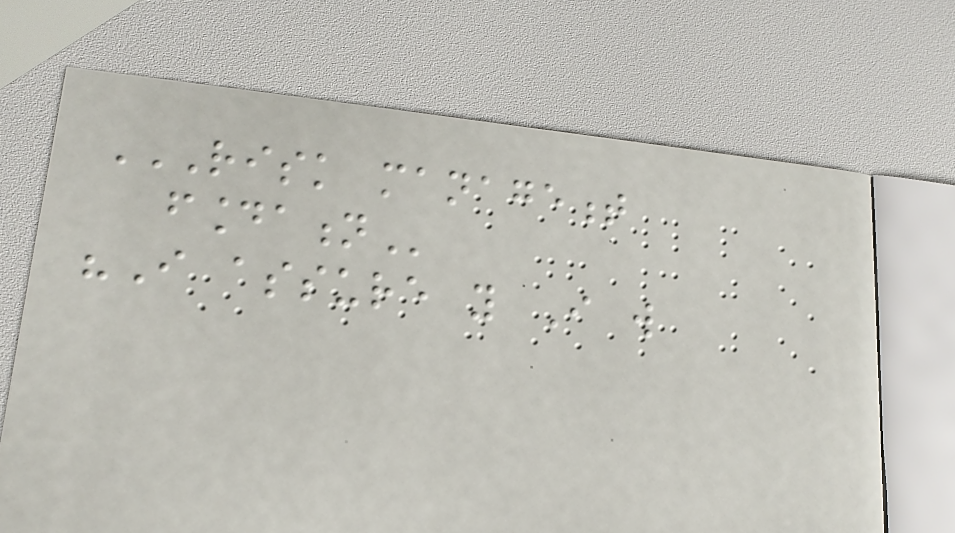RISK MANAGEMENT
FOUNDATION
"I assure you I will
